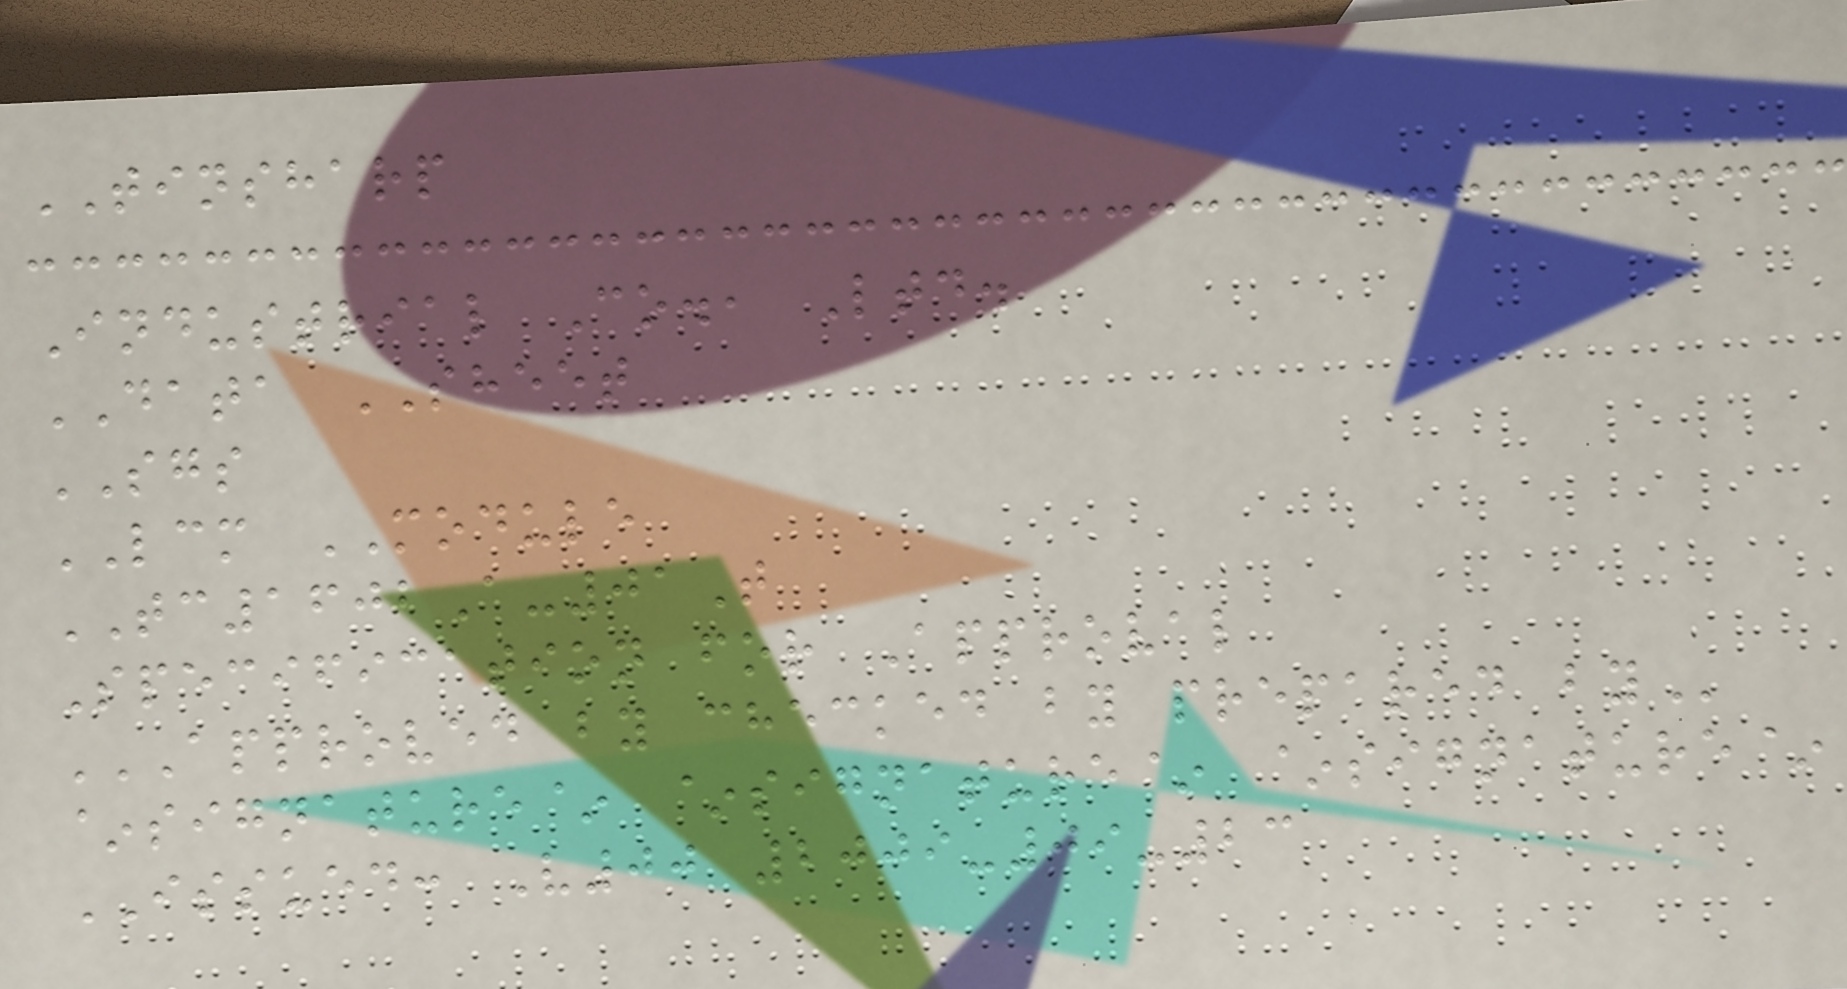TINSHARP
Industrial Co., Ltd.
DATA SHEET
SGS
LCM MODULE
TC1602A-01T
Specification for Approval
APPROVED BY CHECKED BY PREPARED BY
~signature~ ~signature~ ~signature~
ISSUED: V00 2009-09-23
